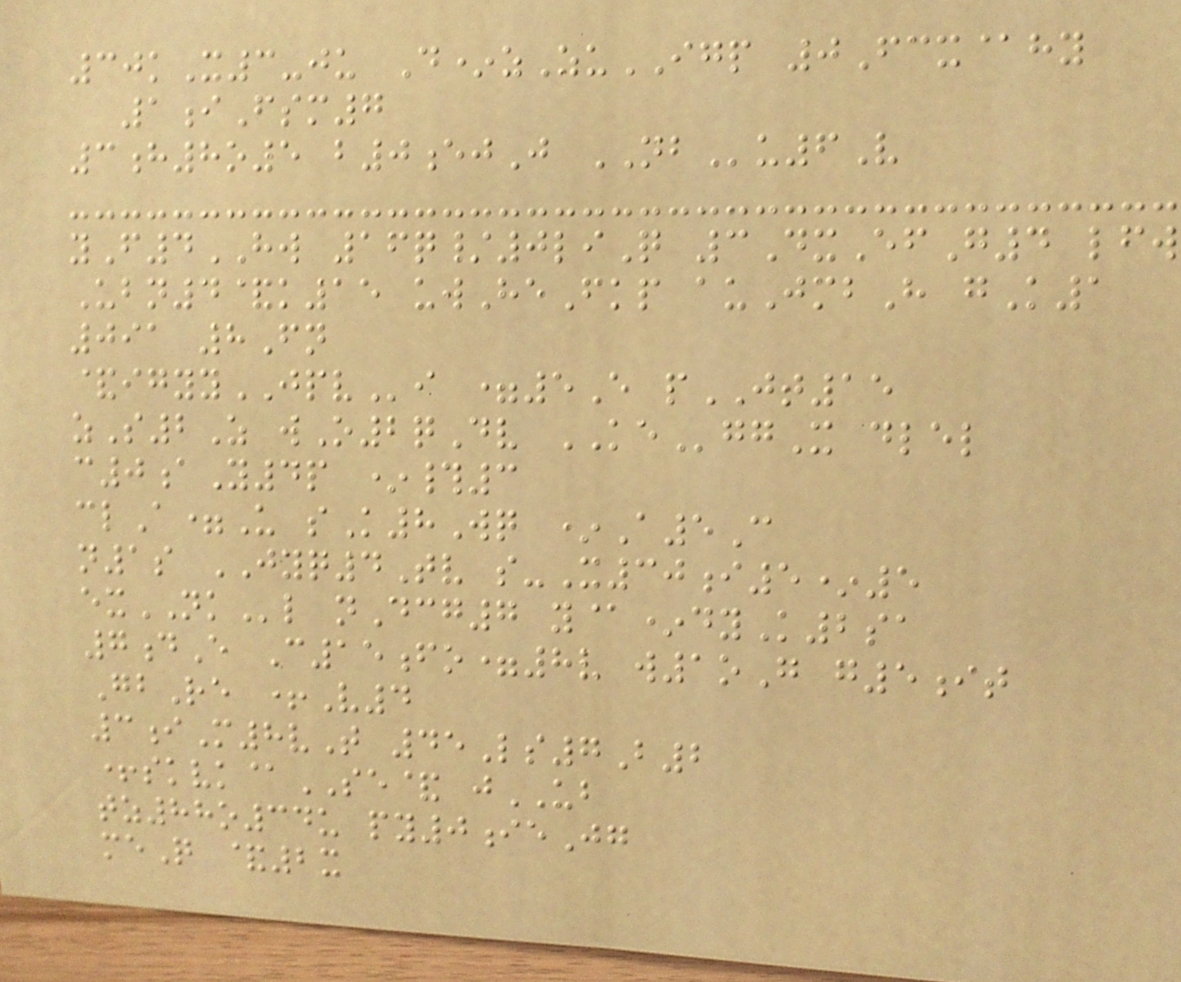30kX3-ju D*zZuIGP 0Fcx@hy
1iFsm7
3h8o5 b0ejJ NBu6V
yF4HW 16q/0liQ 3DxEfG4 lfw
Ubn4&k15 uwHeFkp auJmbH gK1
091 8Fn
&igyyJPVi =5E pJT15
zS2Z wO2qDv KEggX dlel
c0aY4p *#3
clA=U sK8Wq *A5C
n1s JYQ4Tv s-X30i5*5
exNKl nDcg7 y@*dyK2sa
7dE C15fo=8v w1oG g5it
GbRe +V4
3iM8vT 45Ls7B2
+skvk@SE& jUB
tz88o34u py0ieJg
meQ &2x
